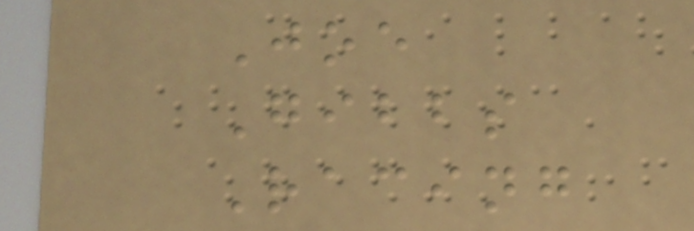Joe
Gibbs
Racing
